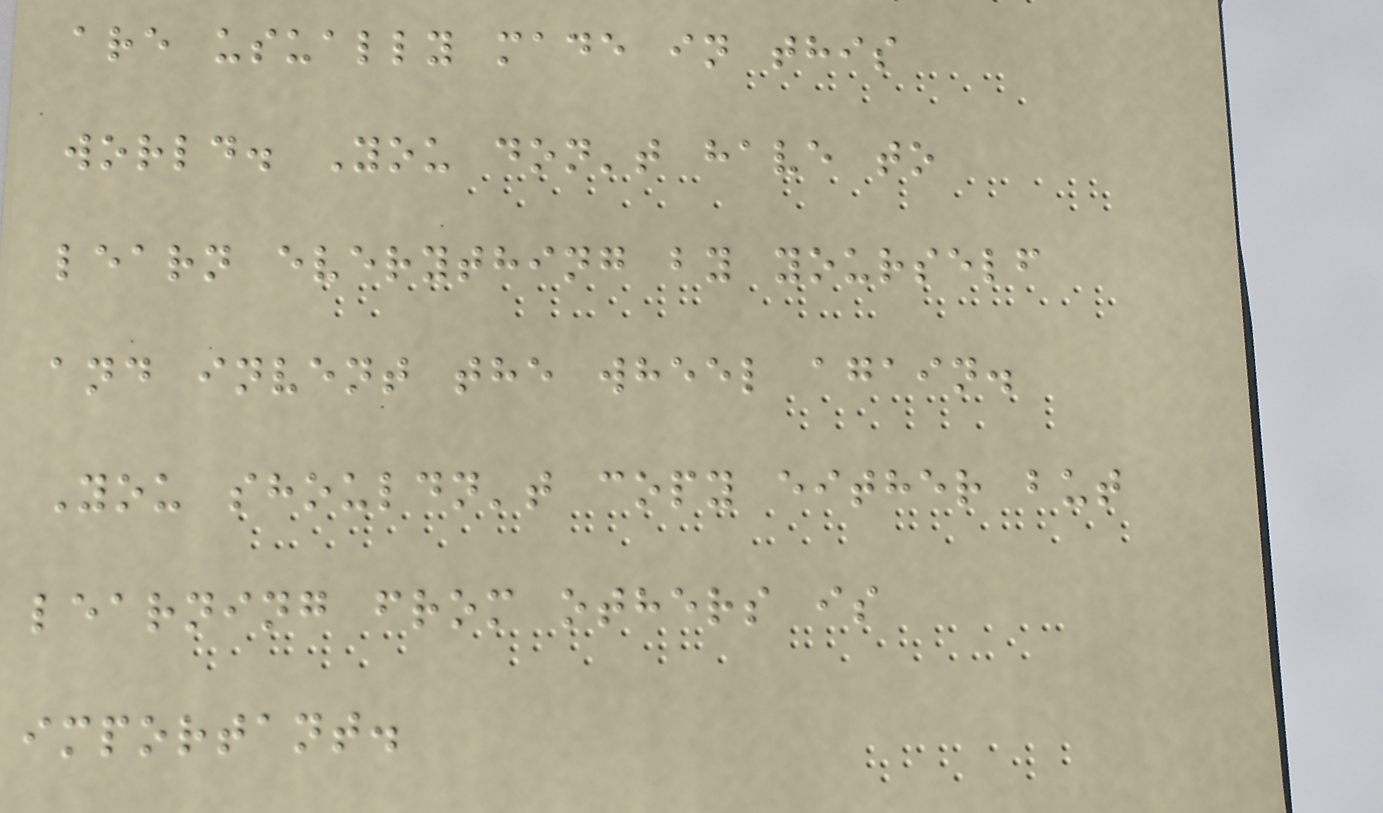are usually made in this
world. You don't have to
learn everything by yourself
and invent the wheel again.
You shouldn't copy either but
learning from others is
important.
